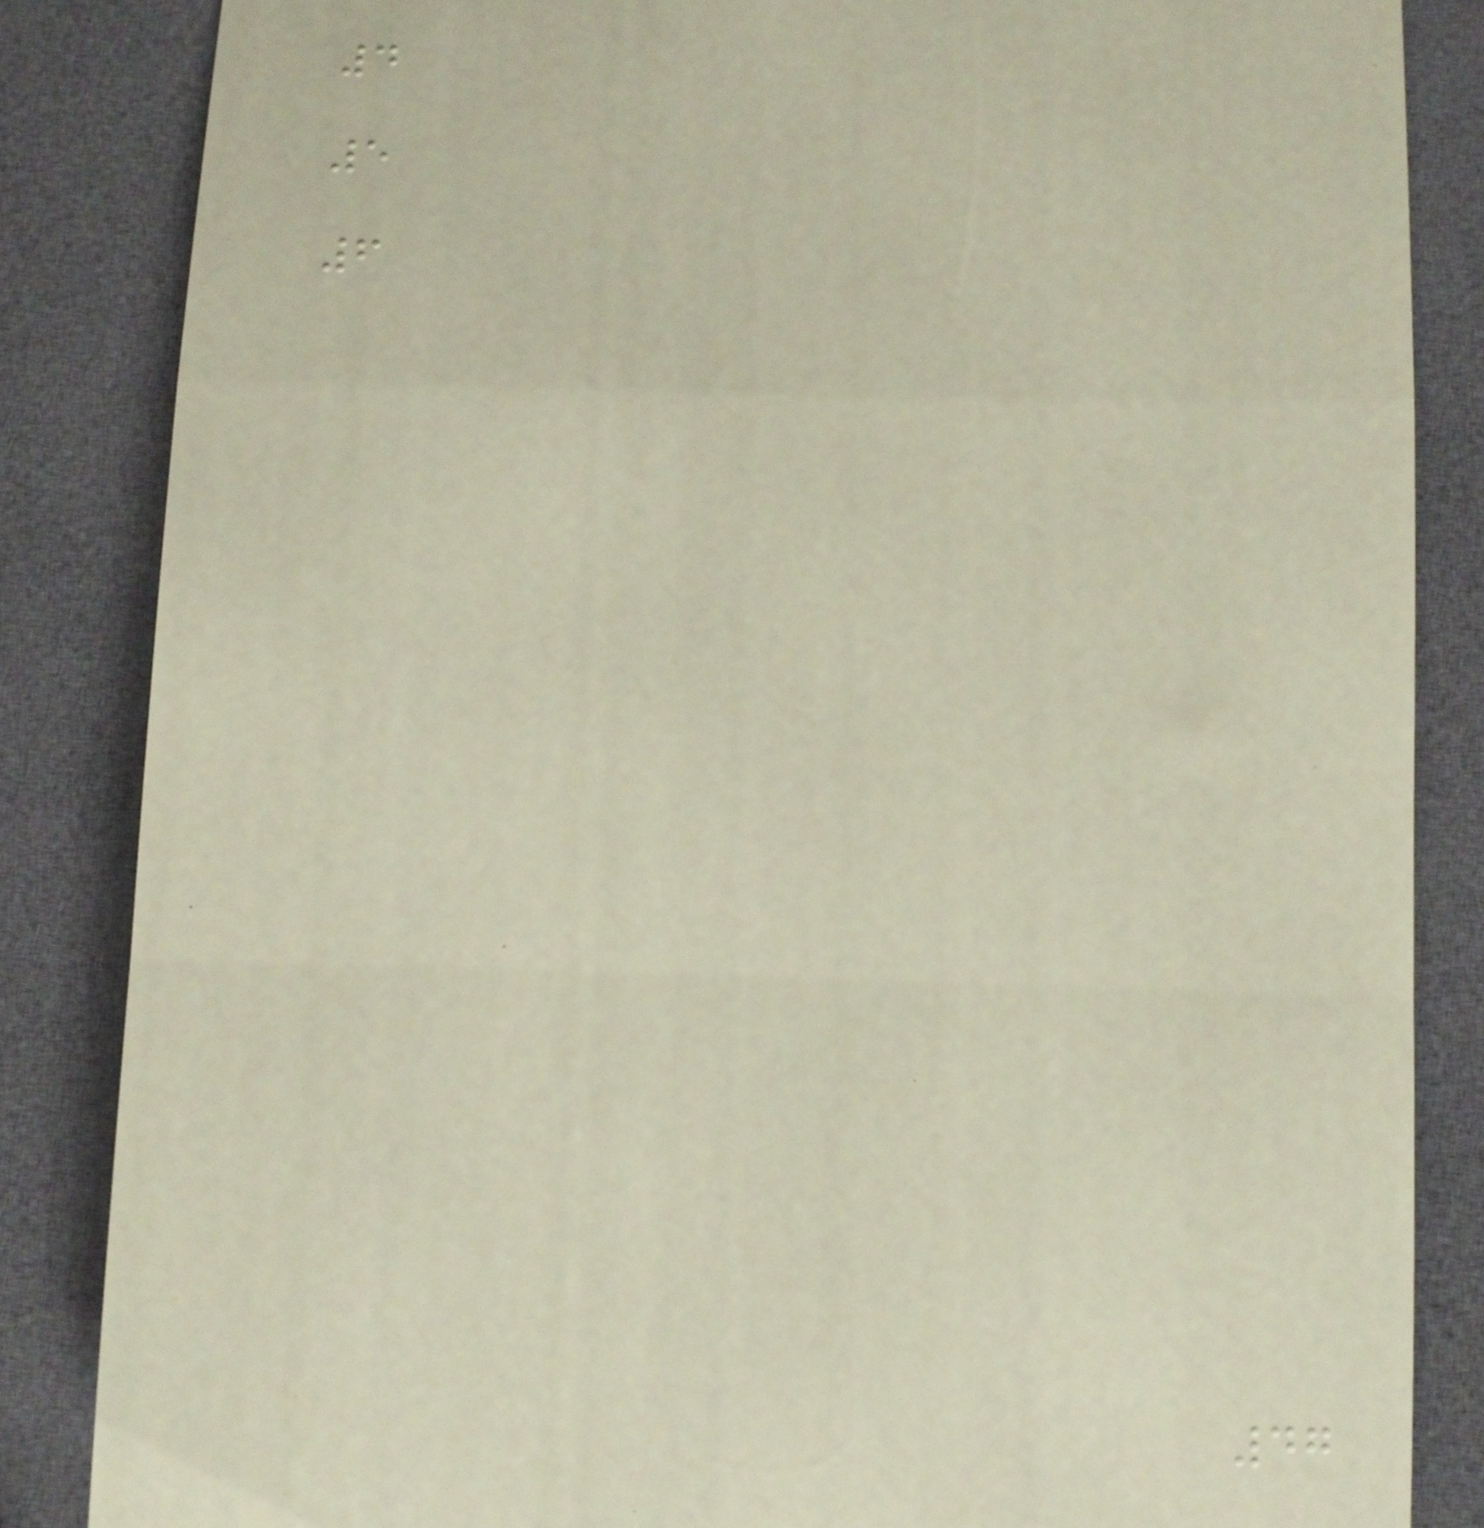4
5
6
47
